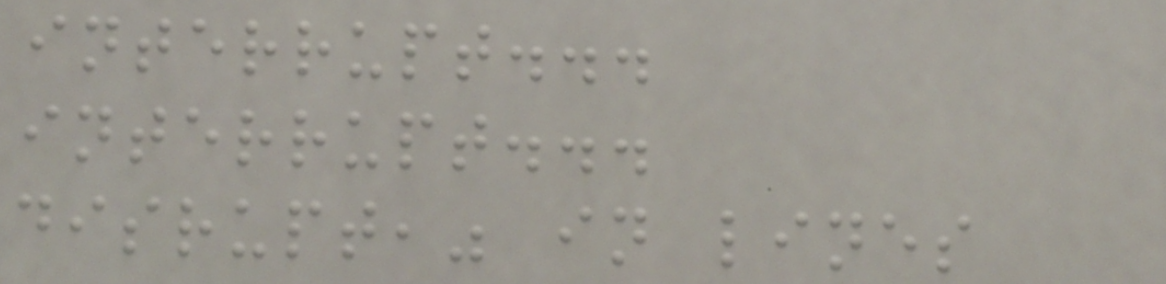interrupt...
interrupt...
disrupt," in lines
